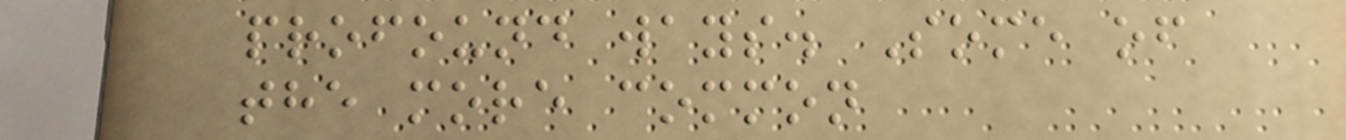profound ways. Some of
the more common
